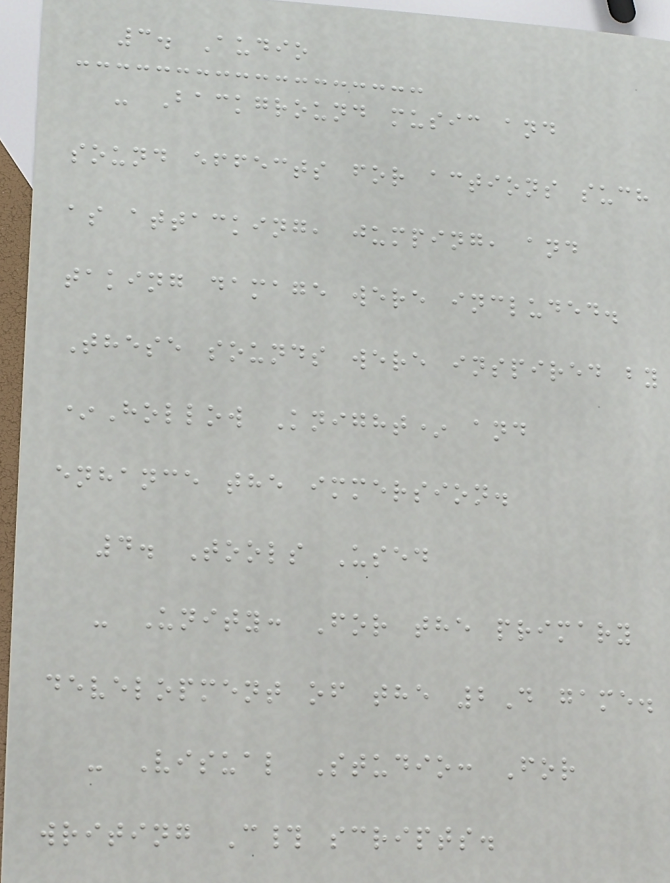3. Audio
- Background music and
sound effects for actions such
as attacking, jumping, and
taking damage were included.
These sounds were inspired by
*Hollow Knight* and
enhance the immersion.
4. Tools Used
- Unity: For the primary
development of the 2D game.
- Visual Studio: For
writing C# scripts.
